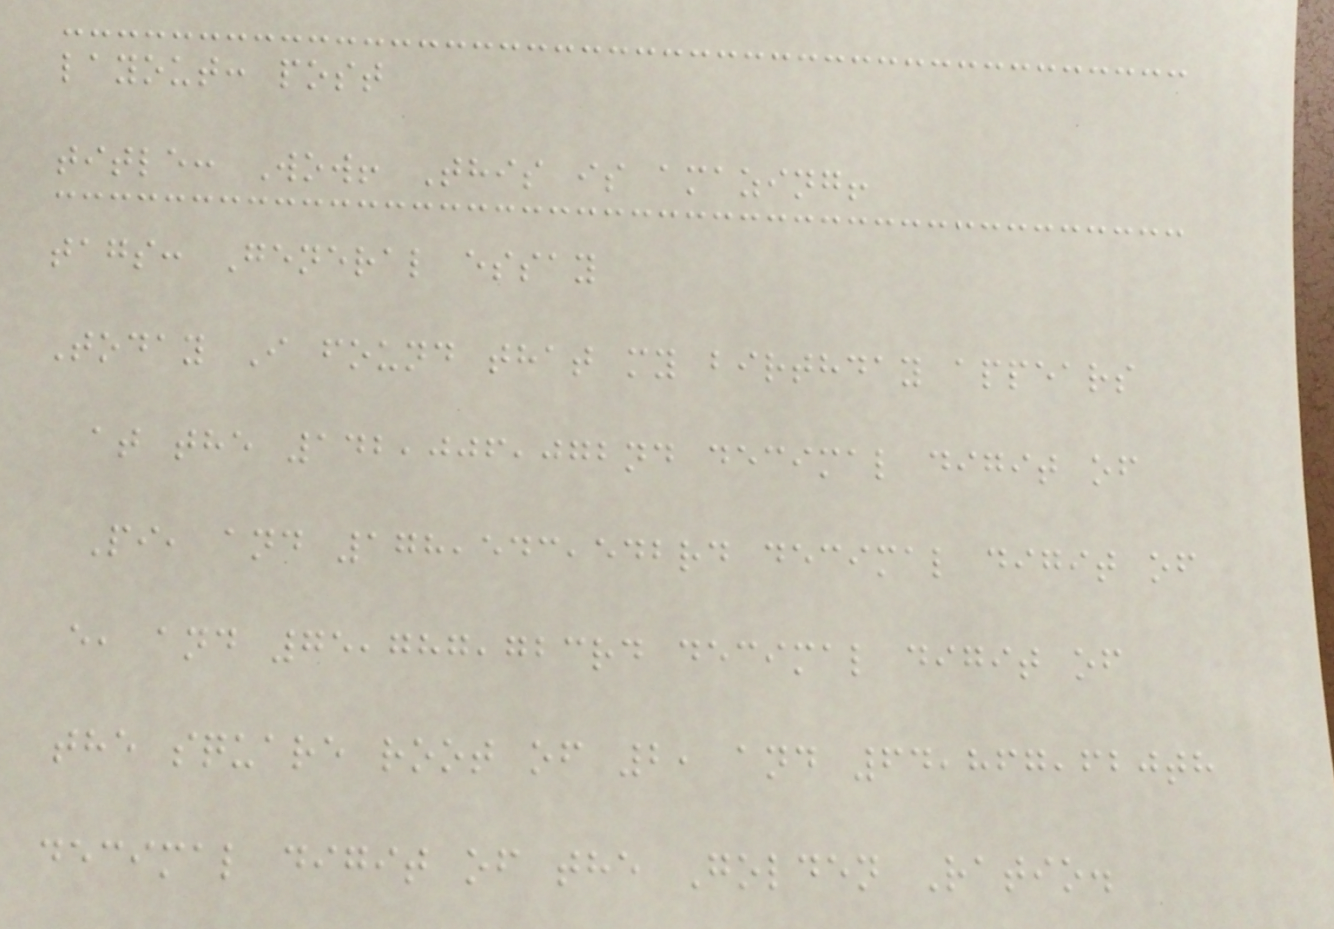layout: post
title: Wow! This is amazing!
tags: General essay
Today I found that my birthday appears
at the 142,006,072nd decimal digit of
Pi, and 178,543,542rd decimal digit of
e, and 75,787,723rd decimal digit of
the square root of 2, and 64,867,620th
decimal digit of the Golden Ratio.
